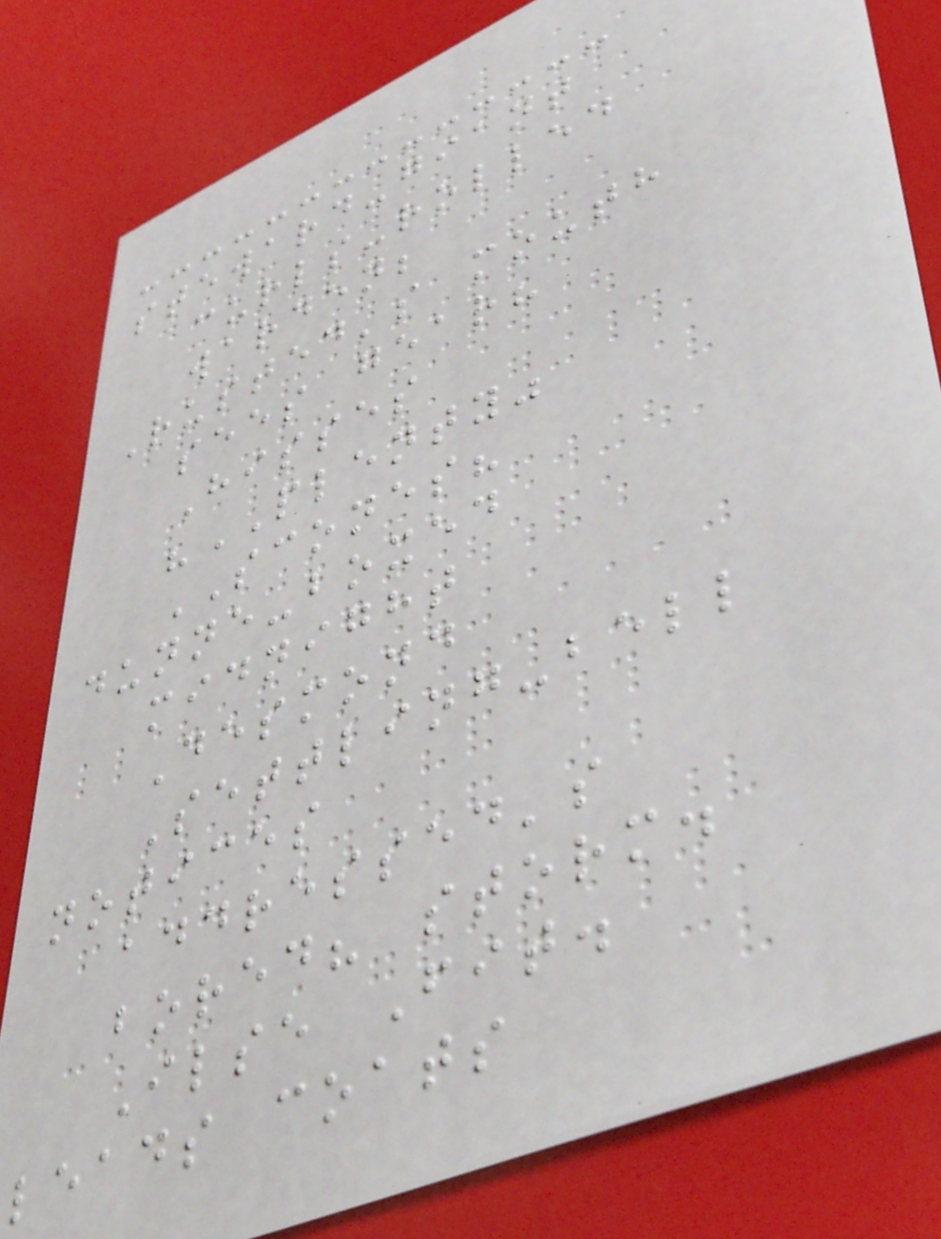steward-giant
curls-rolled
warden;
Rusted's mouth
sees gear?
Hisses
"PLENTY"
SCONES?
dunne-boxed
midnight
Desmond
Settling-bell
notices
addressed's
bored? storm.
Ilse Fit.
leads coats
